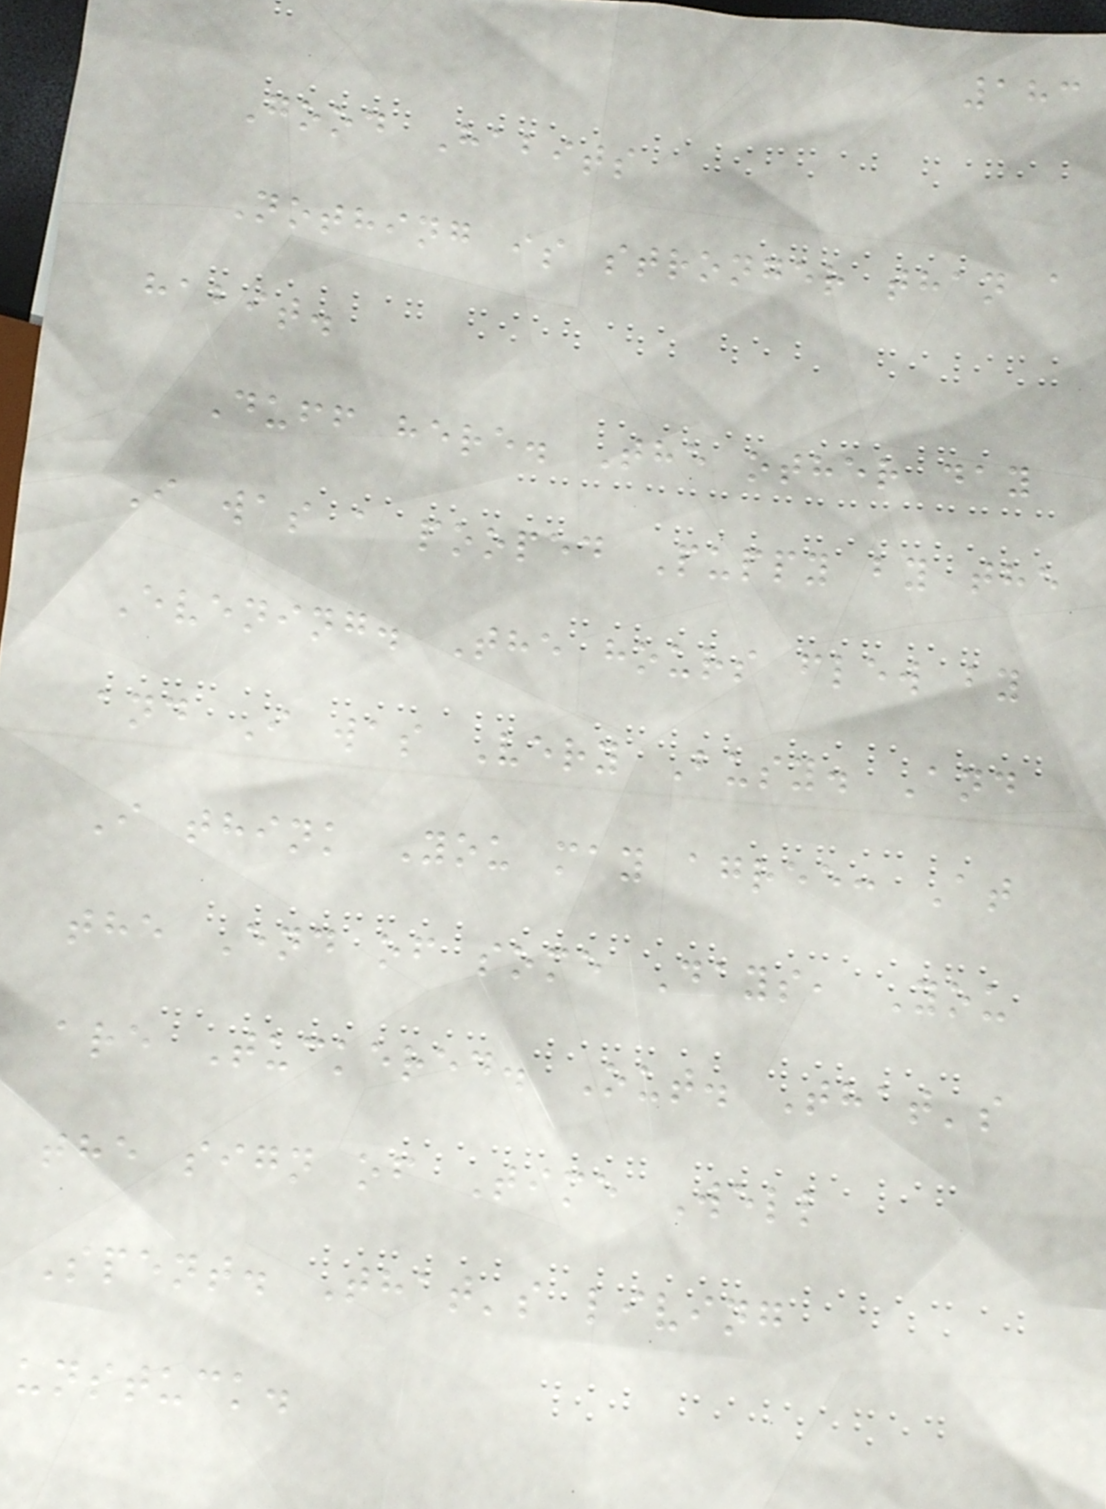183
Good Habits
Nothing is stronger than a
habit.
Duff here. The other day
I was a pooped Puppy by the
Evening. The hours flew by
and I was Very Busy. And
I think You may agree: At
the End of some Days, You
are Tuckered. Out. That's
the sign of Time Well
Spent. That's living
unstuck.
